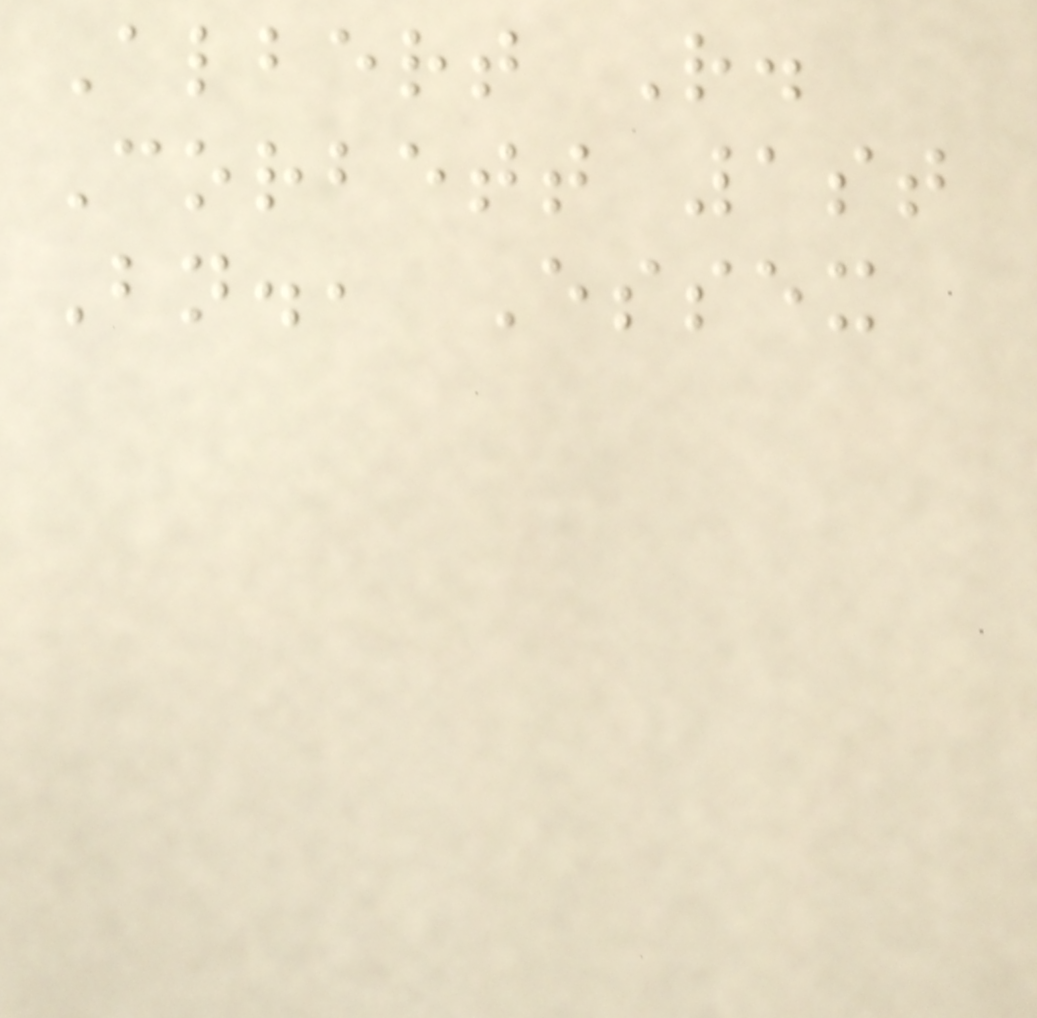Albert R.
Corbett 1st
Bn., Essex
